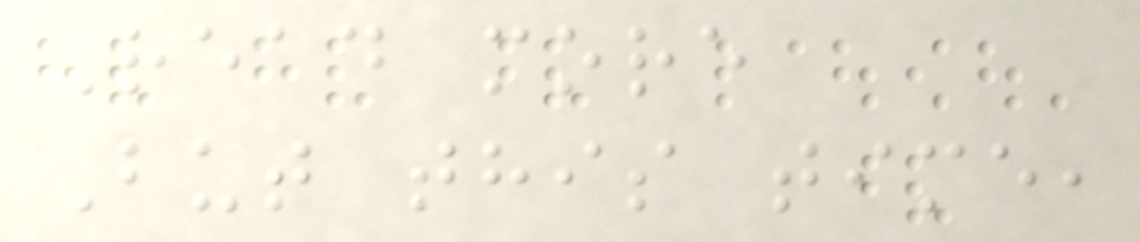Read more
But this time,
